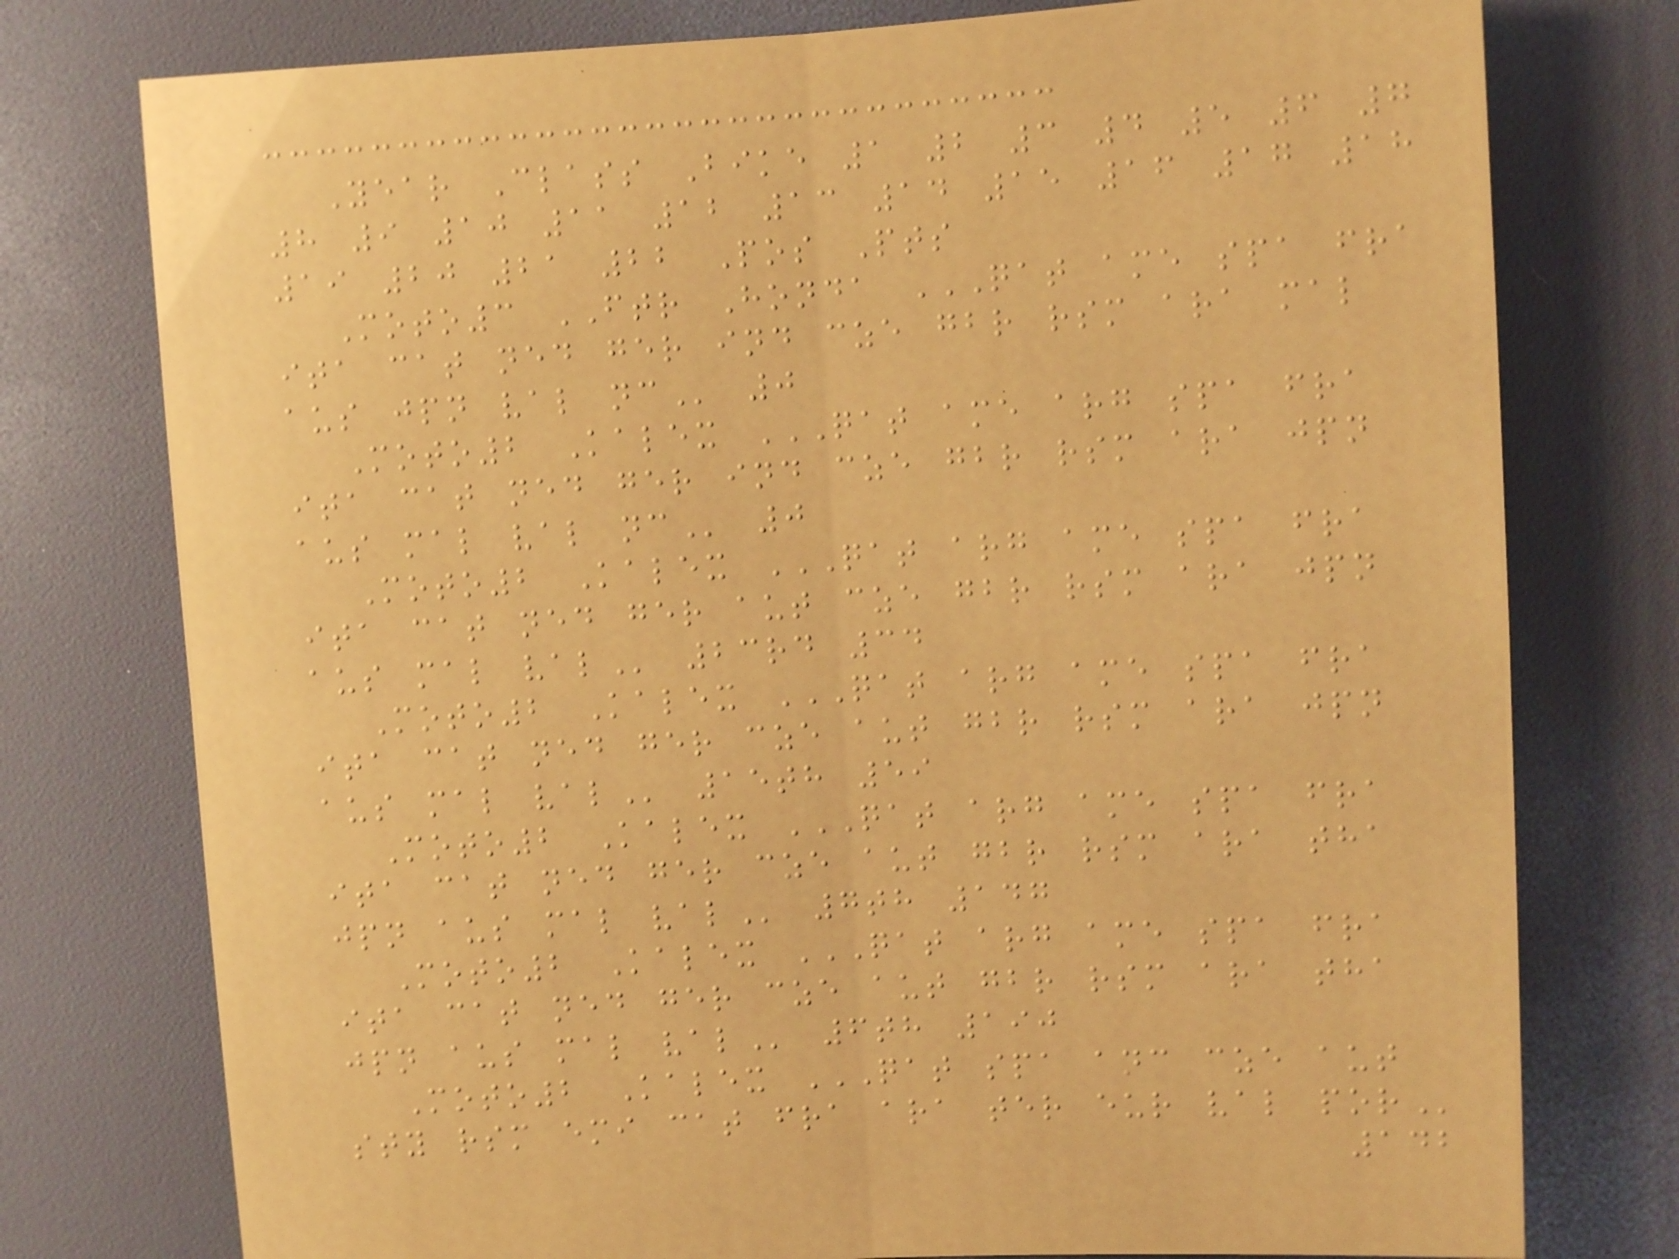Year Class Bike 1 2 3 4 5 6 7
8 9 10 11 12 13 14 15 16 17 18
19 20 21 22 Pos Pts
Moto3 FTR Honda QAT AME SPA FRA
ITA CAT NED GER IND CZE GBR RSM ARA MAL
AUS JPN VAL NC 0
Moto2 Kalex QAT AME ARG SPA FRA
ITA CAT NED GER IND CZE GBR RSM ARA JPN
AUS MAL VAL NC 0
Moto2 Kalex QAT ARG AME SPA FRA
ITA CAT NED GER AUT CZE GBR RSM ARA JPN
AUS MAL VAL 23rd 34
Moto2 Kalex QAT ARG AME SPA FRA
ITA CAT NED GER CZE AUT GBR RSM ARA JPN
AUS MAL VAL 15th 59
Moto2 Kalex QAT ARG AME SPA FRA
ITA CAT NED GER CZE AUT GBR RSM ARA THA
JPN AUS MAL VAL 7th 147
Moto2 Kalex QAT ARG AME SPA FRA
ITA CAT NED GER CZE AUT GBR RSM ARA THA
JPN AUS MAL VAL 6th 190
Moto2 Kalex QAT SPA ANC CZE AUT
STY RSM EMI CAT FRA ARA TER EUR VAL POR
142
